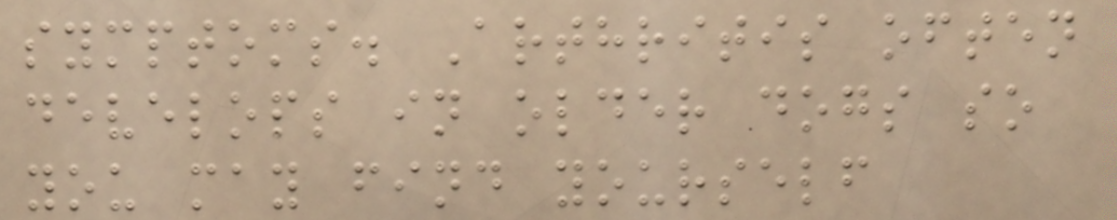symptoms. Arthritis often
develops in older dogs so
you may find yourself
